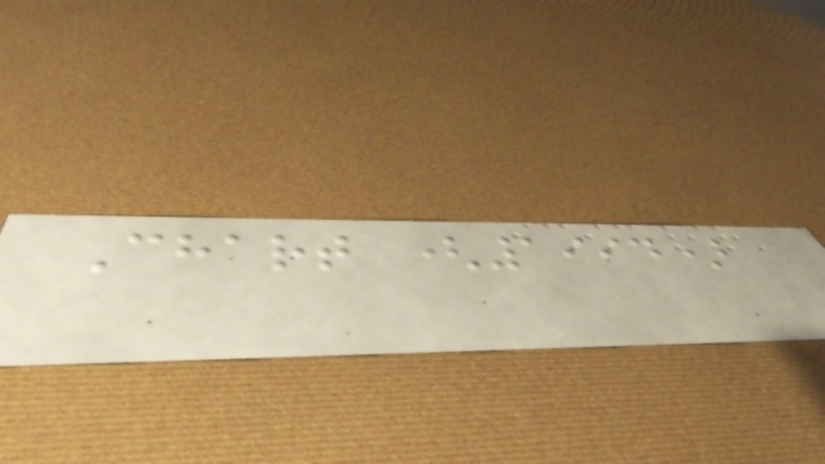Chart (1994)
